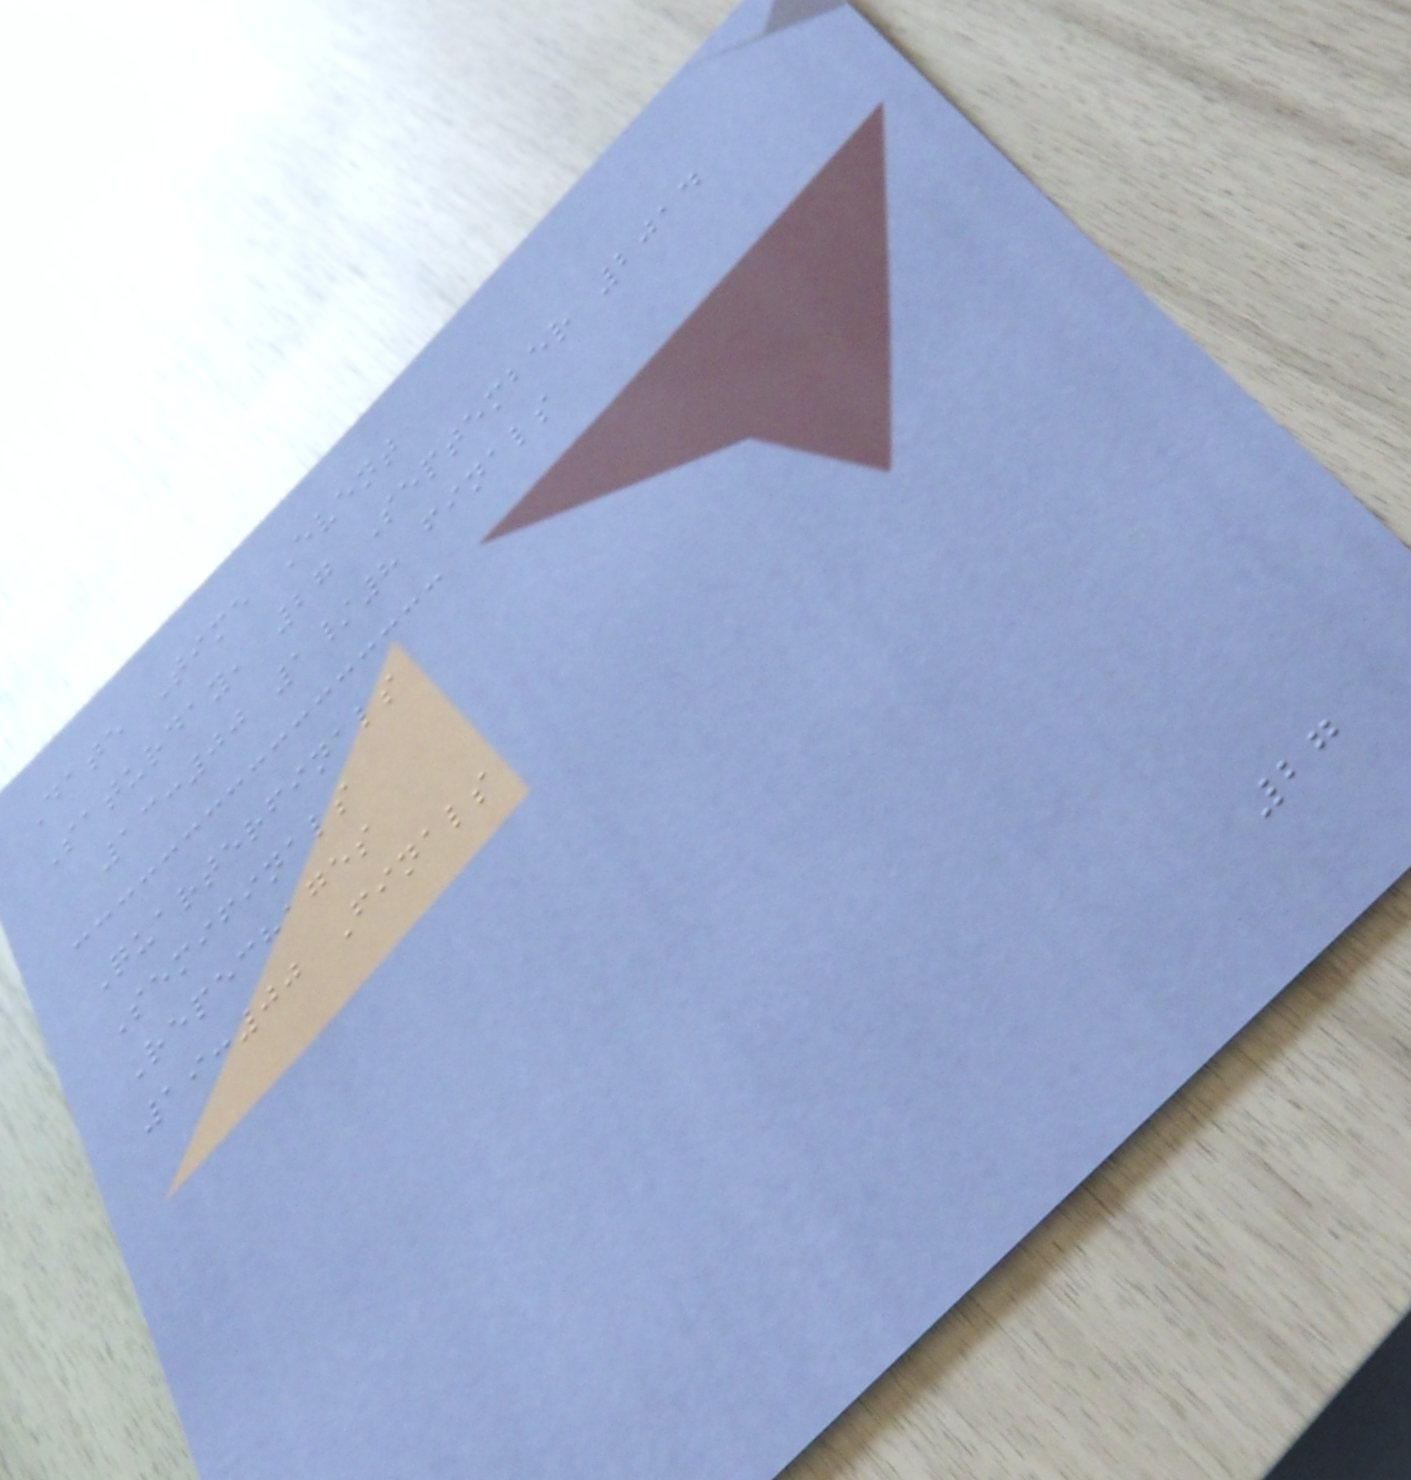Date Time Event
Saturday, 27 September 2014
13:00 1/8 finals
Quarterfinals
Semifinals
Repechages
19:00 Finals
27
